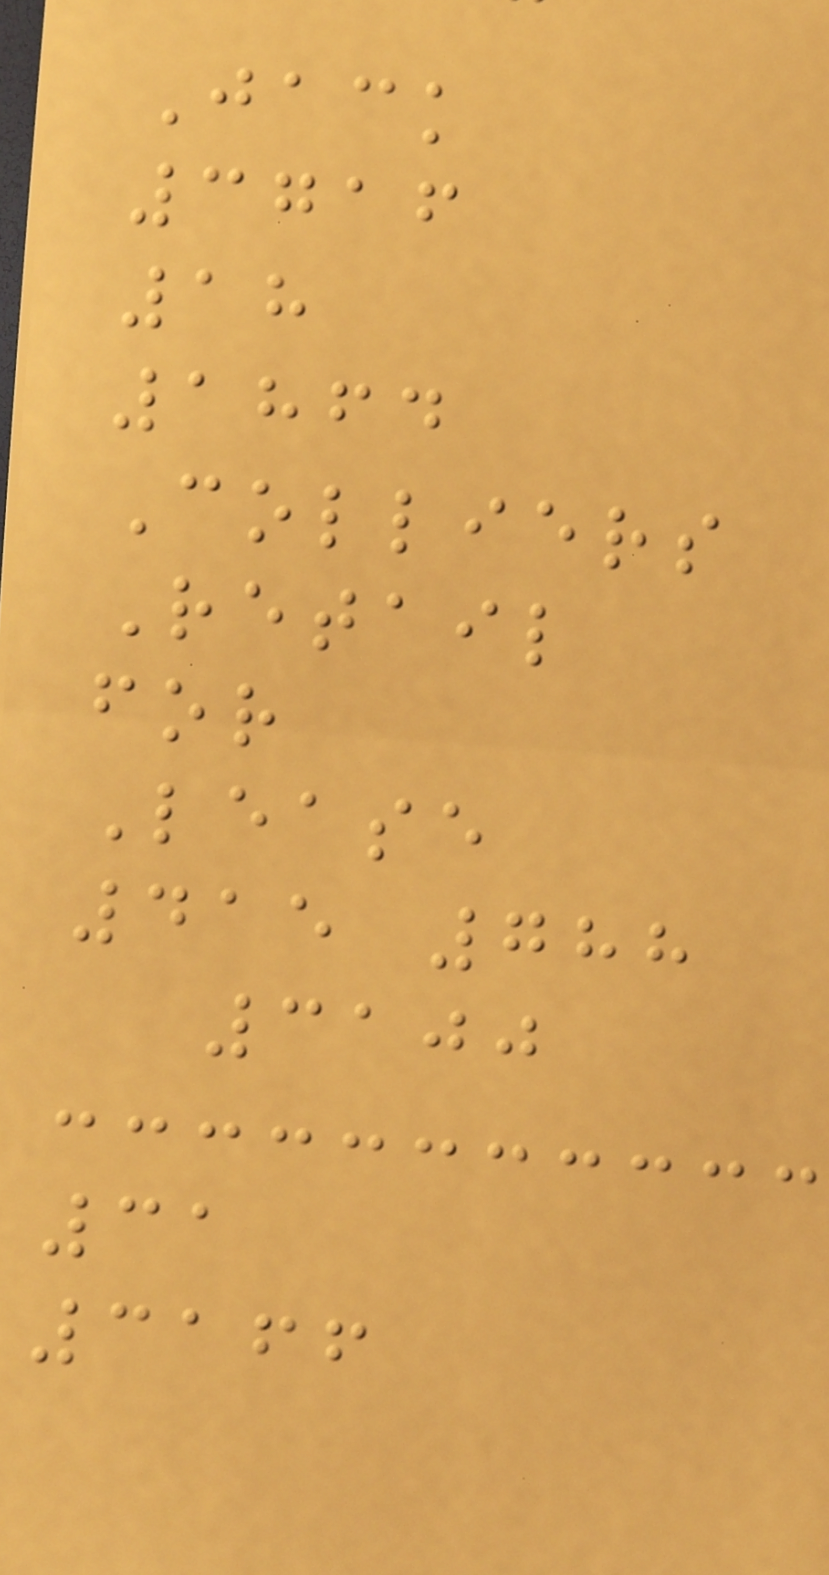Jack
3716
18
1864
Colliers
Retail
for
Lease
415 788
3100
31
3166
